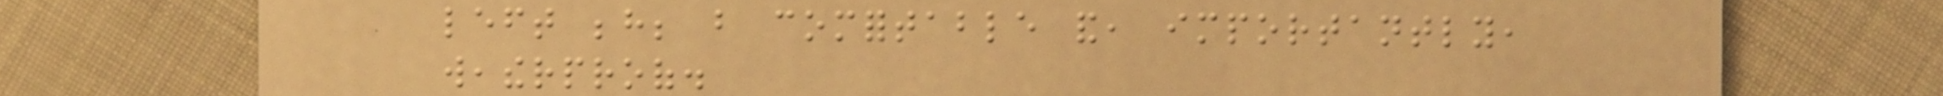left behind; but comfortable and, importantly,
weatherproof.
